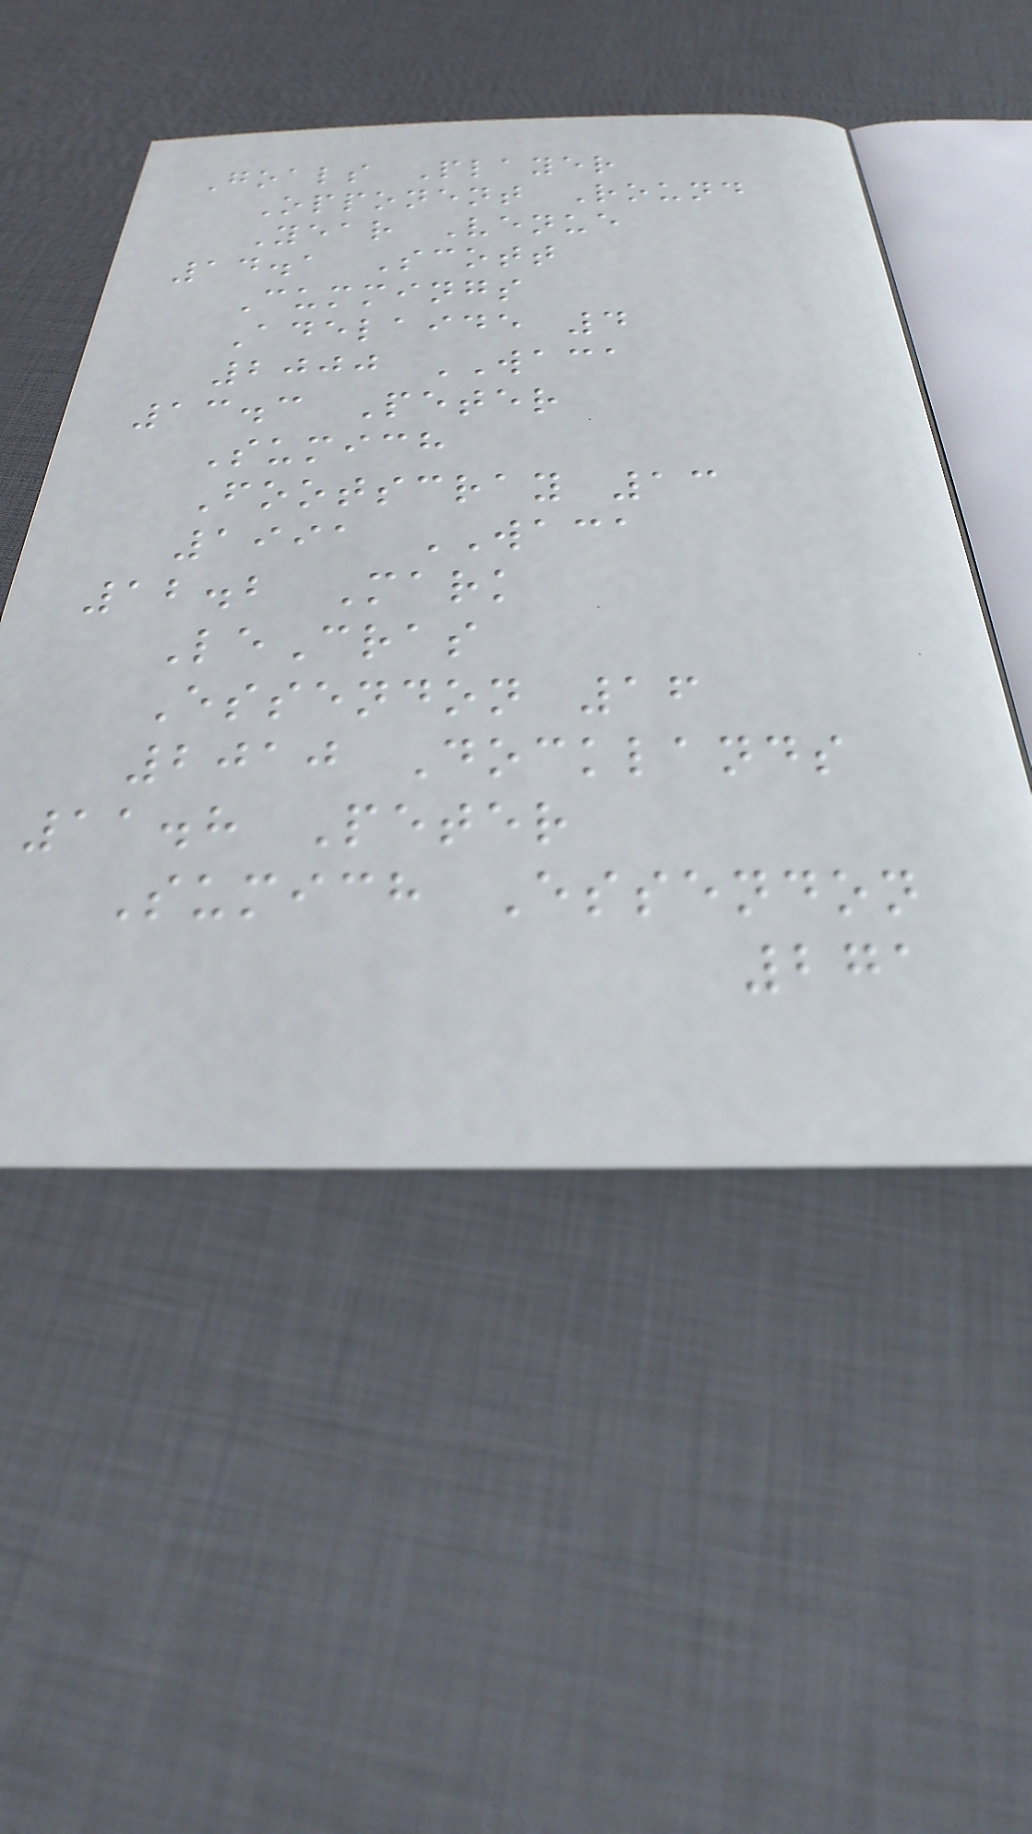Goals Player
Opponent Round
Year Venue
14.1 Scott
Cummings
Adelaide 4
2000 WACA
13.3 Peter
Sumich
Footscray 13
1991 WACA
12.2 Mark
LeCras
Essendon 16
2010 Docklands
11.8 Peter
Sumich Essendon
271
